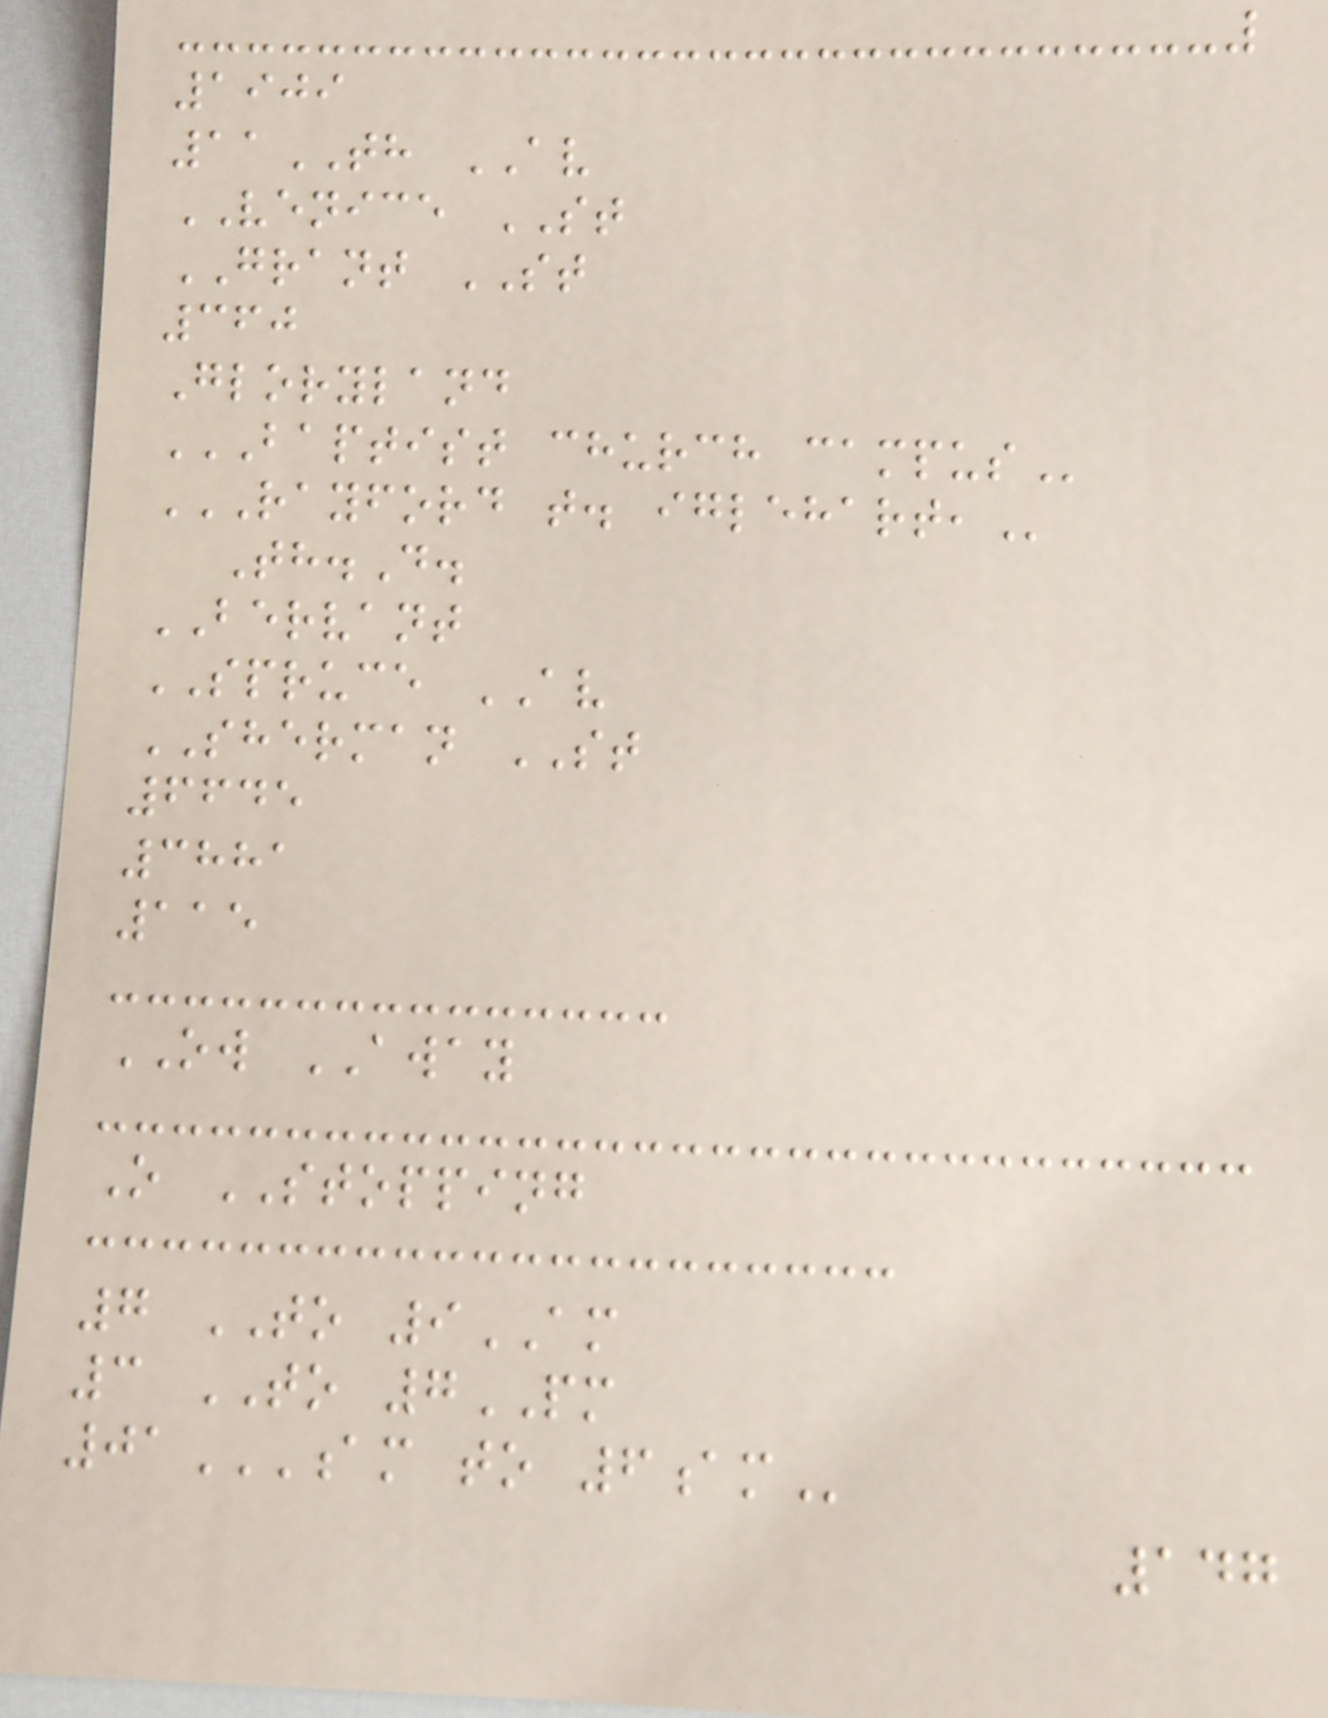1909
11TH AV
VENICE ST
GRANT ST
360
Gloryland
BAPTIST CHURCH CAMPUS
RAYFORD T. IGLEHART,
Th.D.
BERVANT
SPRUCE AV
SHERMAN ST
6645
3881
115
OW AWAY
O STOPPING
7 TO 9AM
3 TO 7PM
01AM TO 6AM
147
